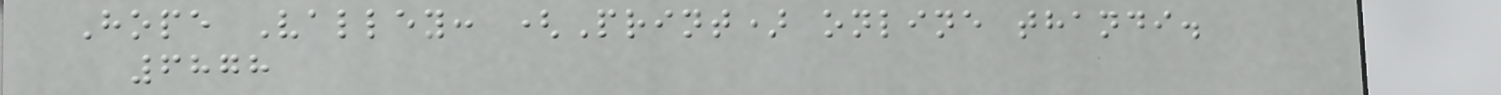Hope Valley: (Print) online thandi.
6878
